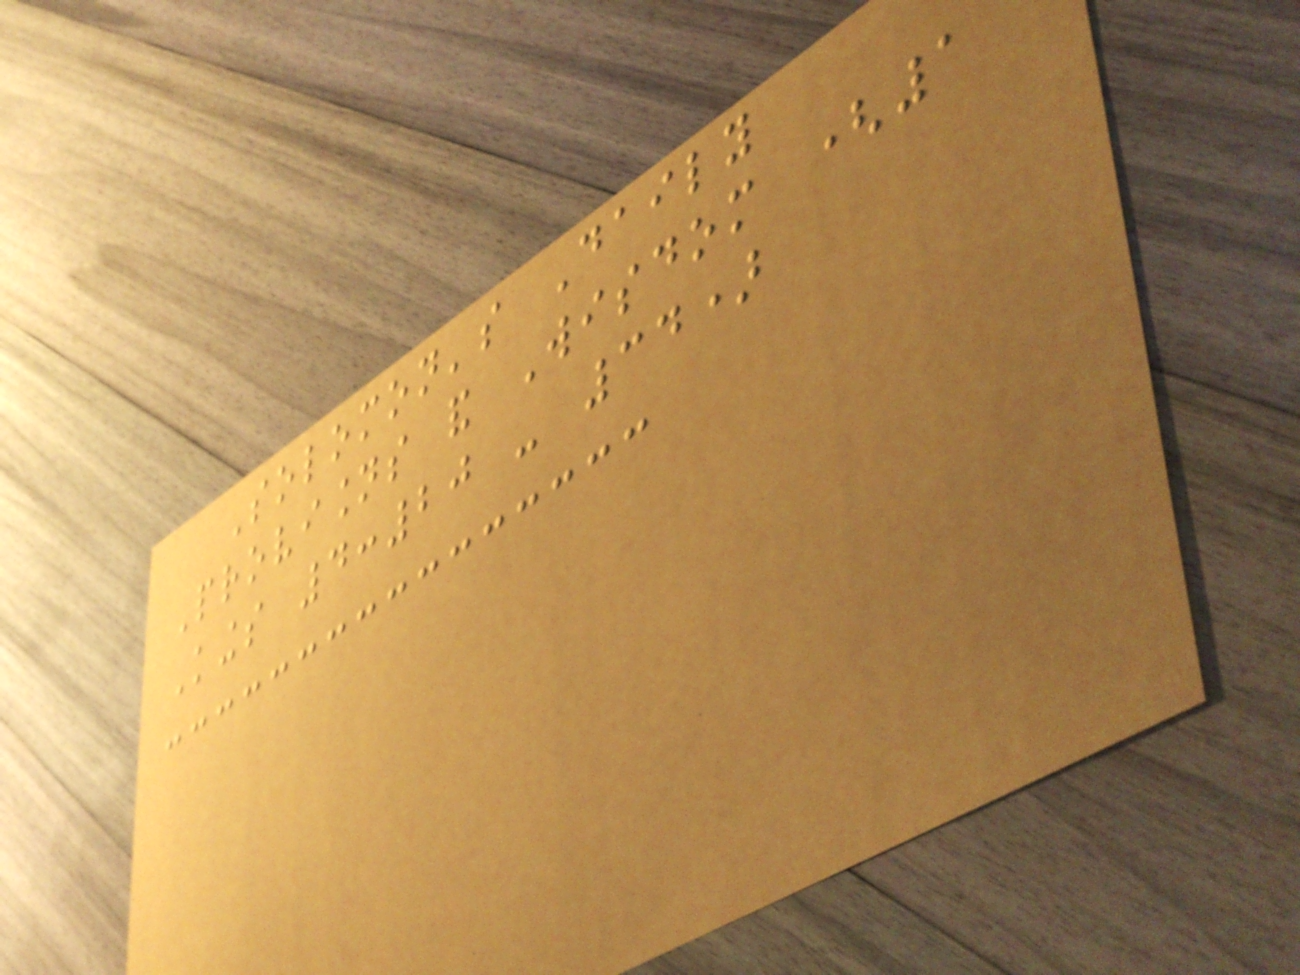Solomon's Daily
Provisions and Wisdom (1
Kings 4:20 - 34)
